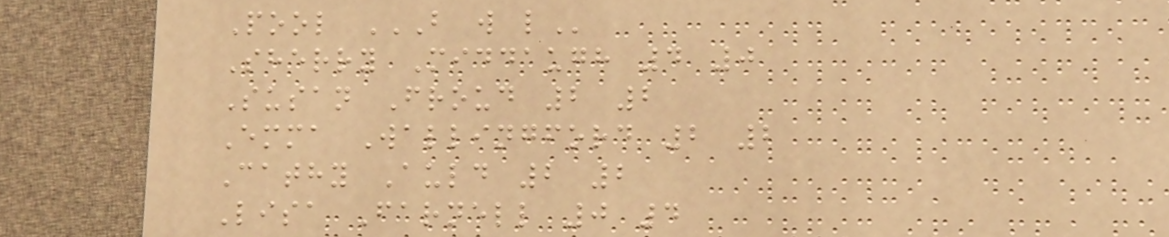Pool B W L
Sherry Middaugh 4 0
Susan Froud 2 2
Emma Wallingford 2 2
Cathy Auld 2 2
Lisa Farnell 0 4
